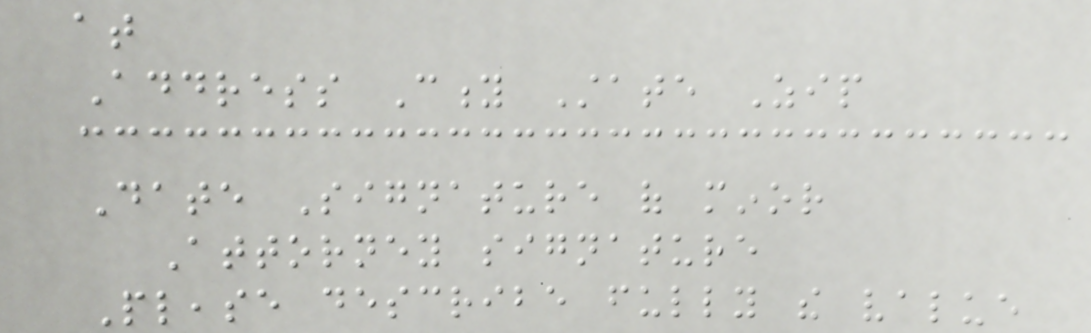at
Address City State Zip
Date Signature of minor
Attorney signature
Please describe fully the value
